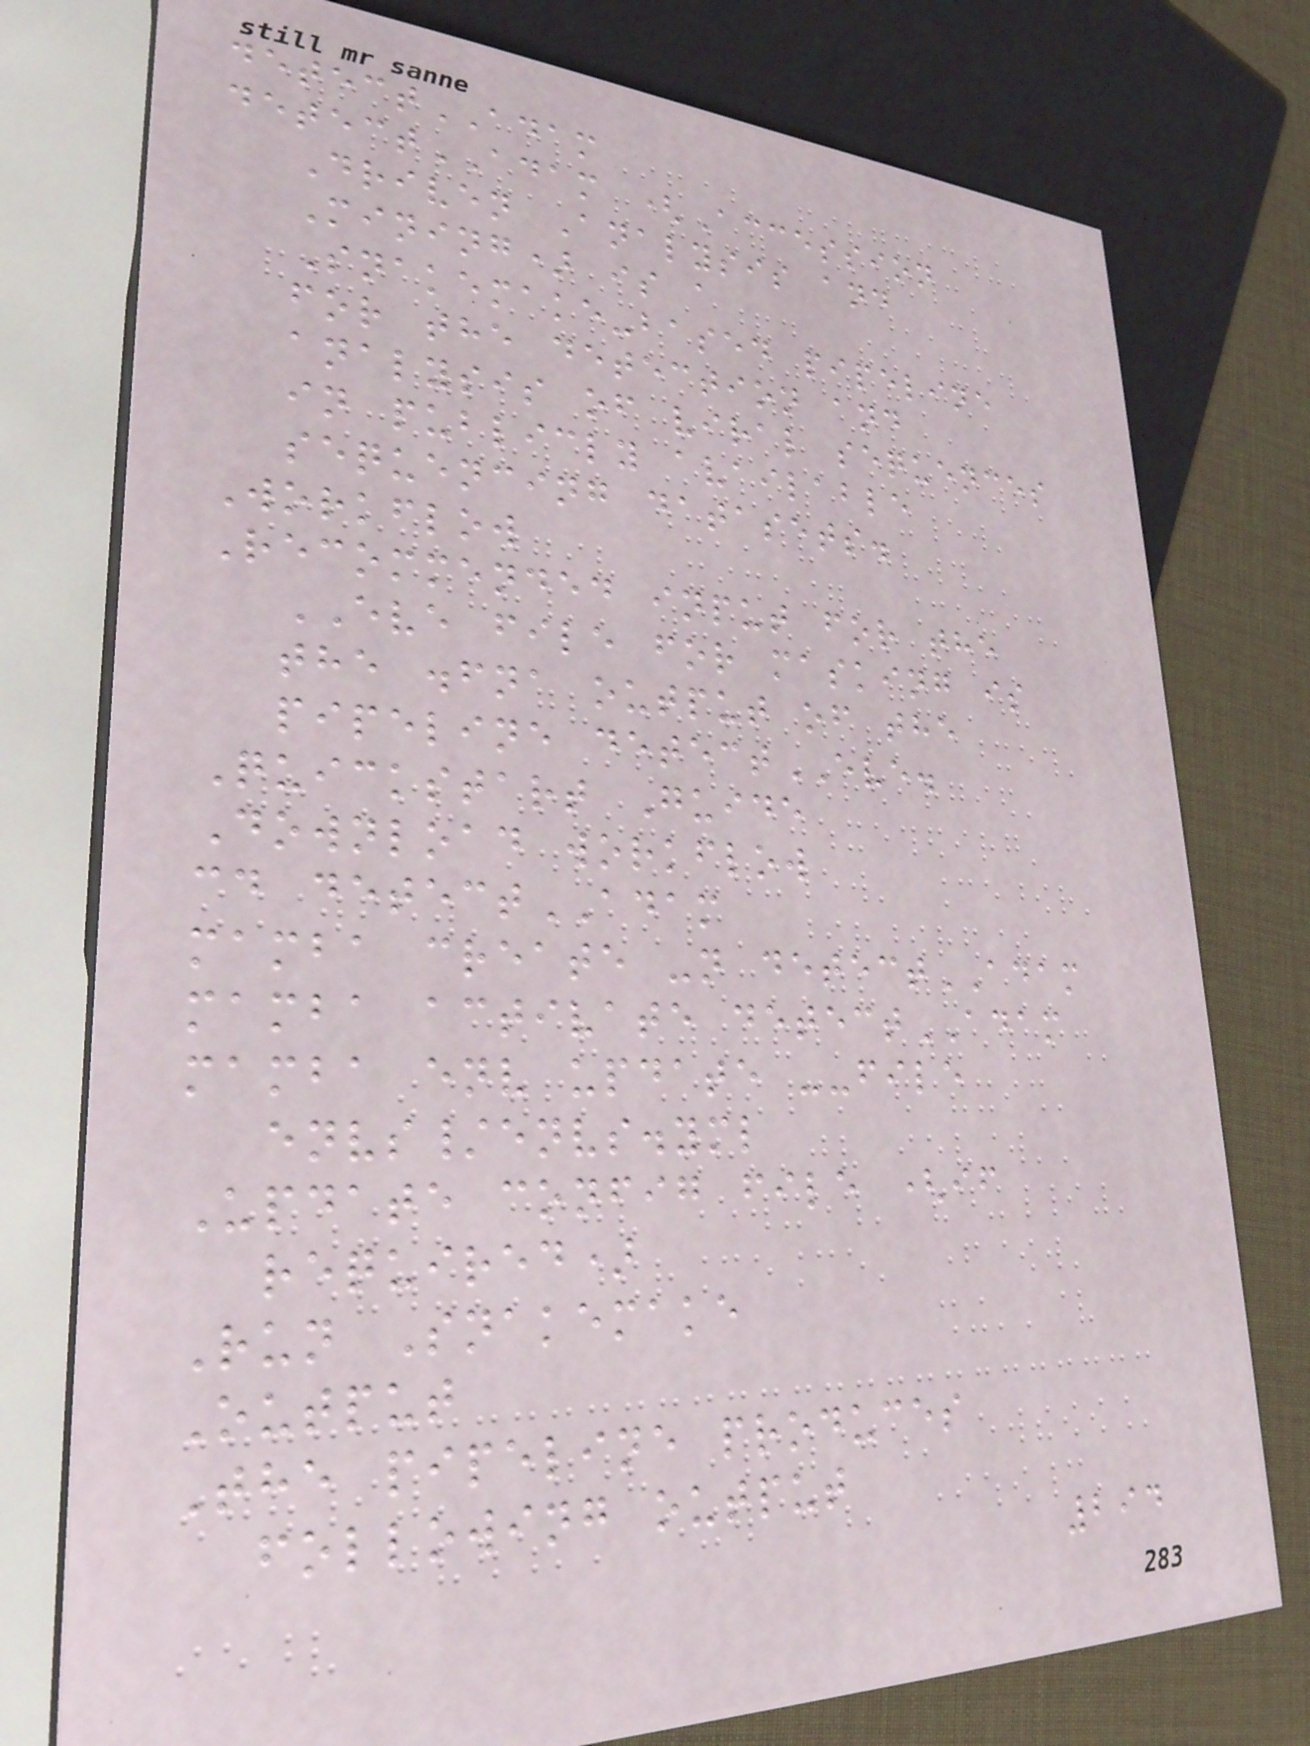detectADAM
detectADAM (Accession
Driven Analysis and
Mining) is a
Snakemake-based pipeline
for the detection and
analysis of viral sequences
in publicly available
sequencing datasets.
Workflow
Recommended input for the
EVE file for masking is
the .fna output of the
pipeline detectEVE.
Quickstart Guide
Download workflow
cd detectADAM
mamba create -n detectADAM
mamba activate detectADAM
mamba env update --file
envs/envs.yml
Update config file (if
required)
Run Snakemake
Output
The pipeline produces
following output
294
